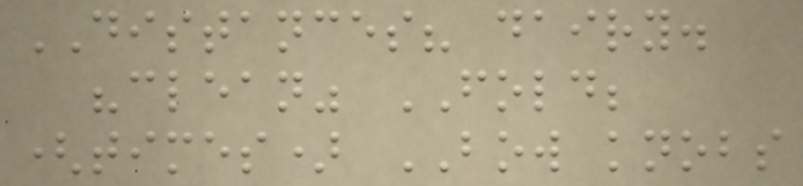DISTANCES? dairy.
"clean" FOLD;
(times) BOW knobs
